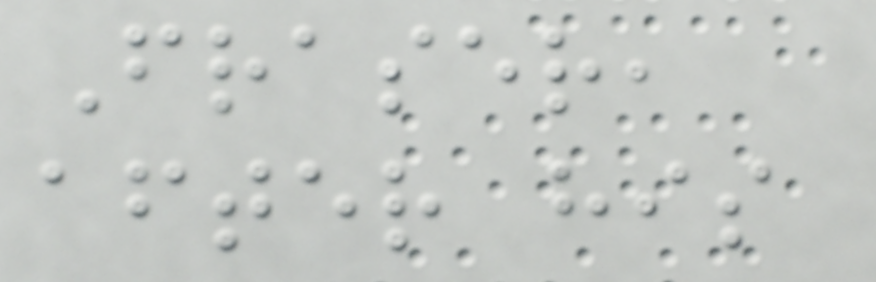Fraser,
after his
